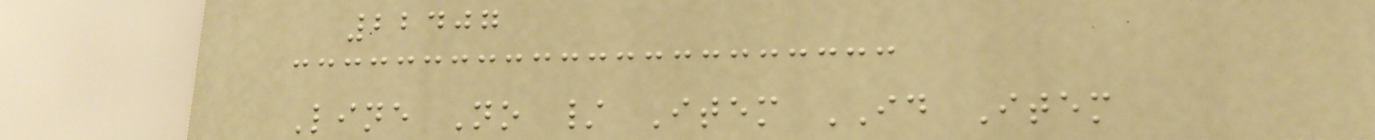22407
Line No / Item ID Item
